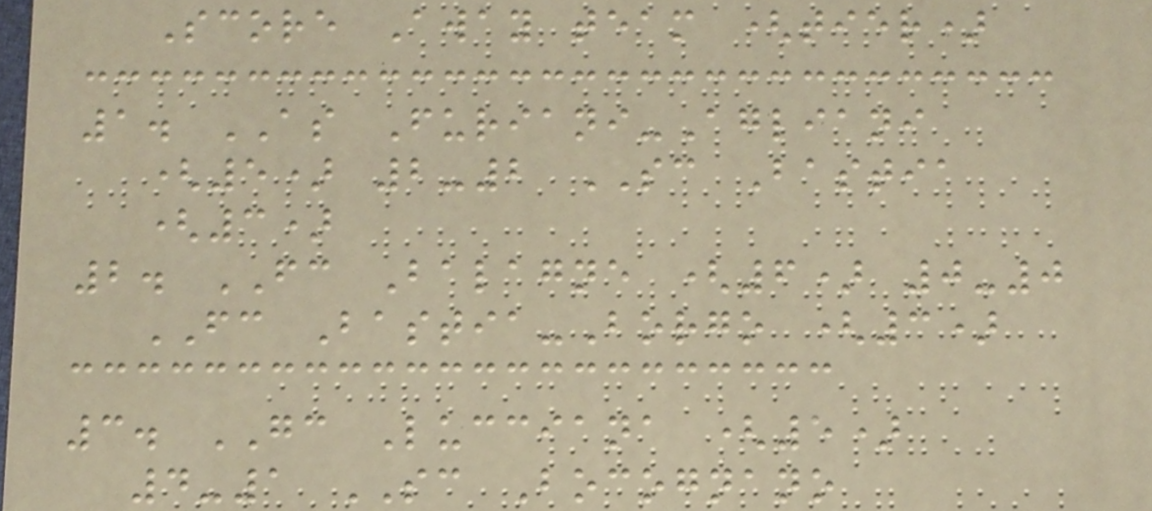Score Away team (tier)
1. AS Furiani-Agliani
(5) 2-2 SC Bastia
(3)
2. FC Balagne (6) 0-0
FC Bastia-Borgo (3)
3. GC Lucciana (5)
4-1 SC Bocognano
